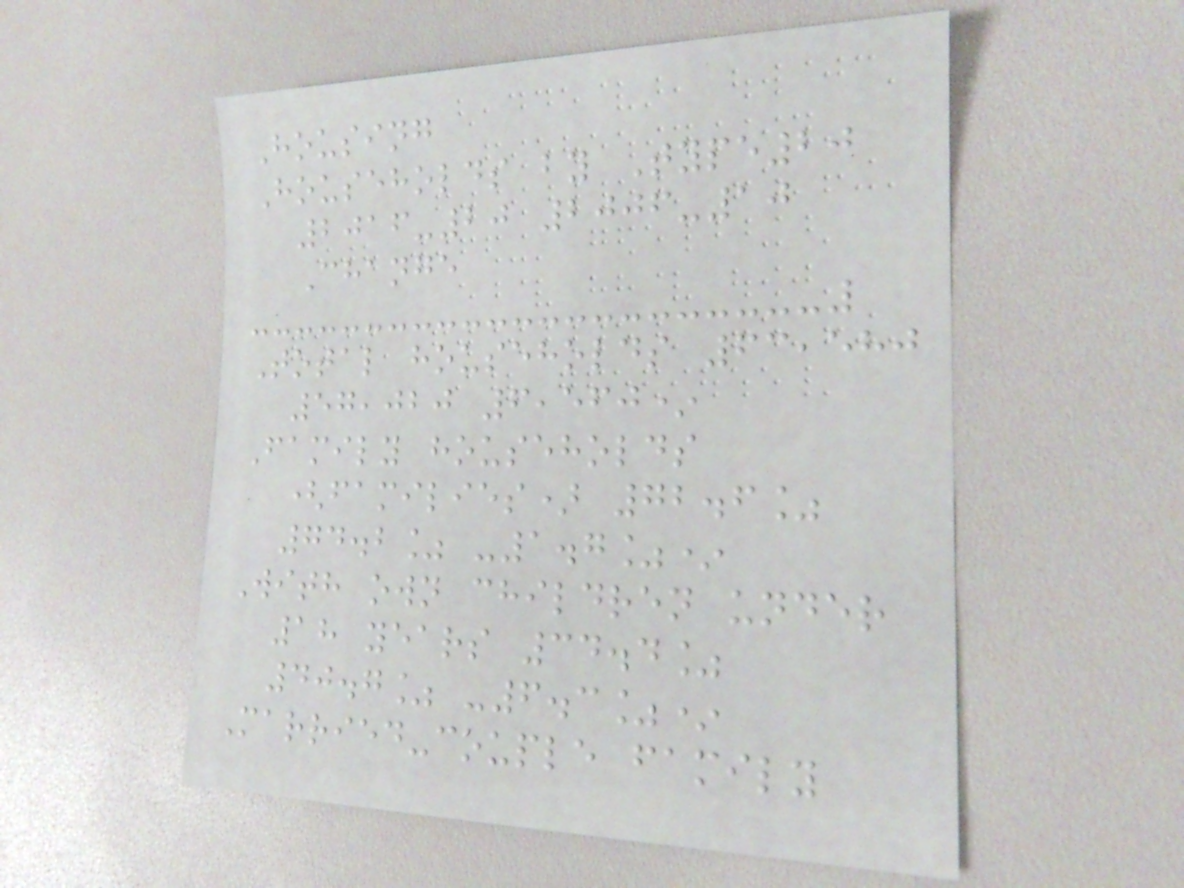Housing
Households by Type20
2016-20 2006-10
Change
Total households 63,580
57,020 6,560*
Family households
(families) 72.6%
74.2% -1.7%*
With own children under
18 years 34.4%
40.7% -6.3%*
Married-couple family
